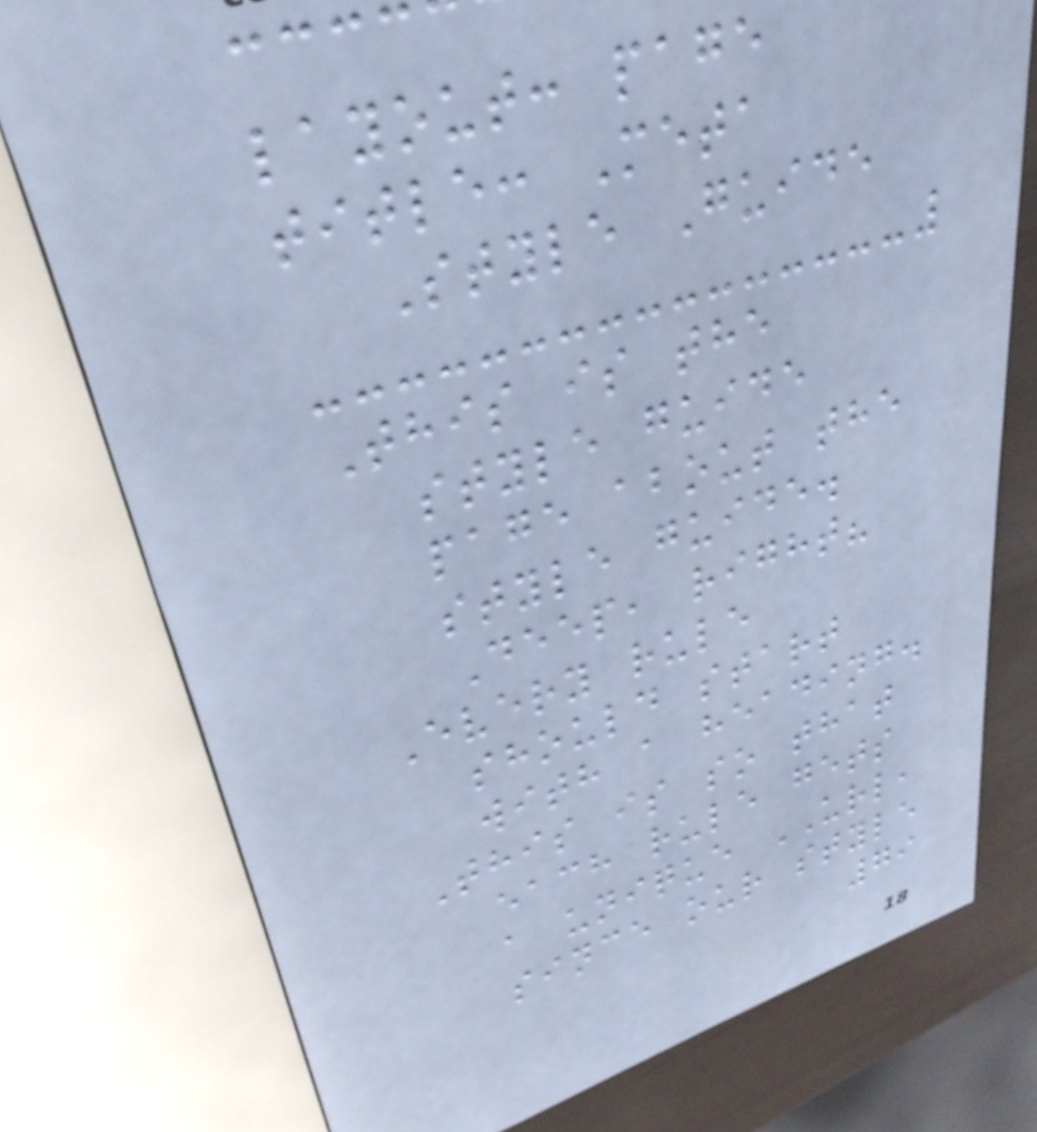layout: page
title: Meta
Style Guide
This is the
style guide
page about the
style guide.
Deep, right?
Every rule
should start
with a heading.
This is so that
each rule gets
a unique URL,
since our style
79
